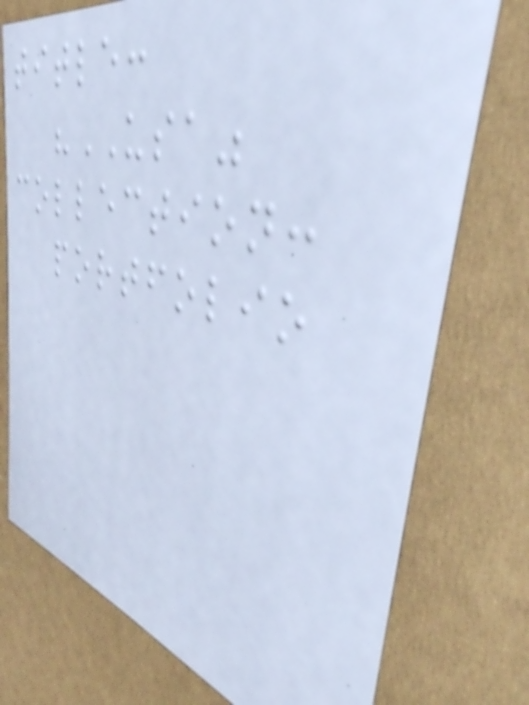title:
"USA"
collection:
portfolio
